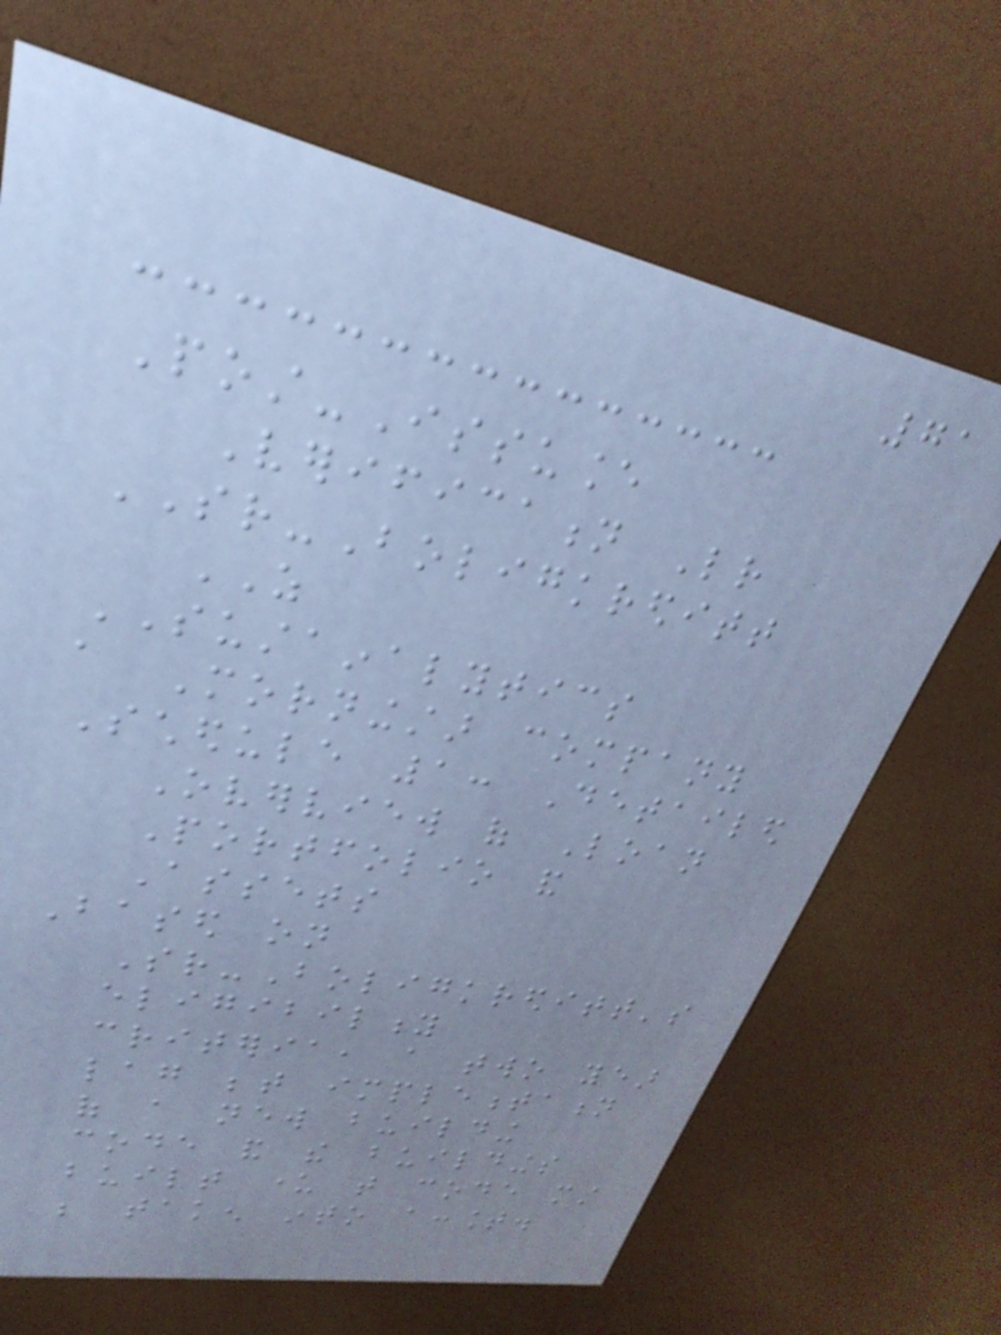71
Post-Issuance
Verification Letter
SR-Boligkreditt
AS
SUSTAINALYTICS
a Morningstar company
Schedule 1: Detailed
Overview of Loan
Portfolio and
Assets
Based on
Sr-Boligkreditt's
eligibility
criteria, a two year
lag between implementation
of a new building
code and the buildings
built under that code must
be taken into account.
